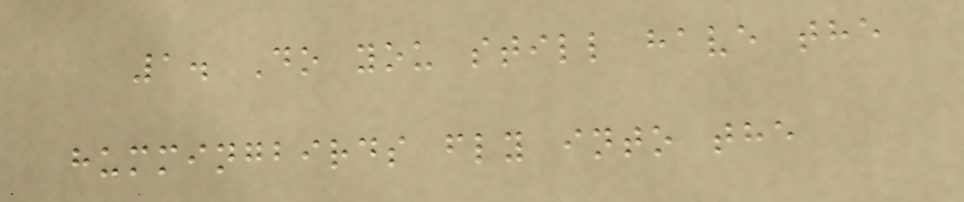1. Do you still have the
hummingbirds fly into the
